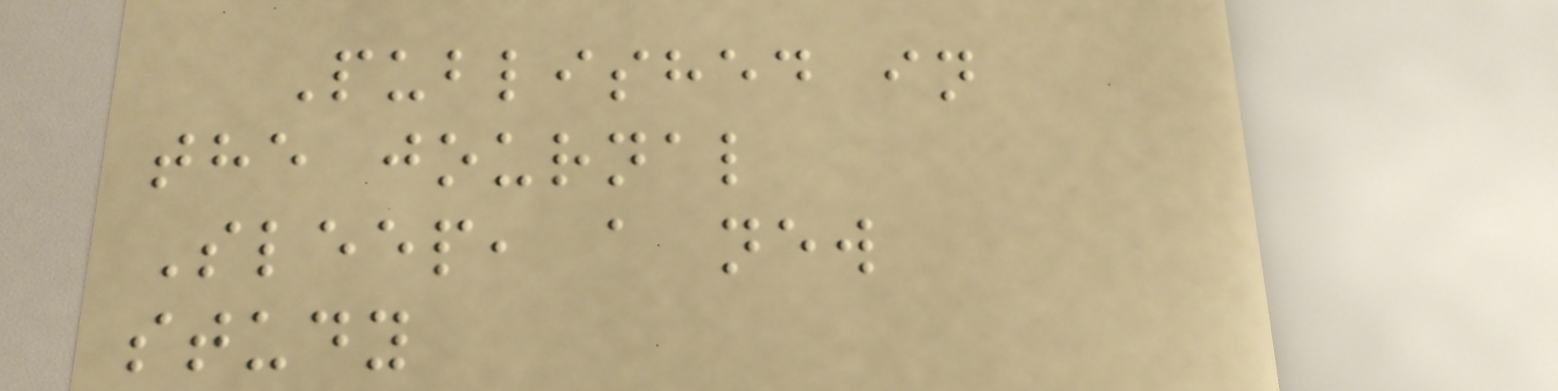Published in
the journal
Sleep, a new
study
